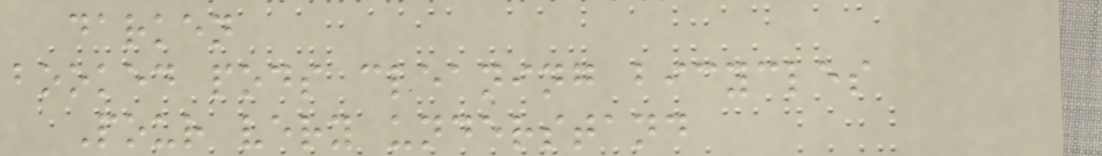darken
booked pods cleaning bicycles
Pour very understand
